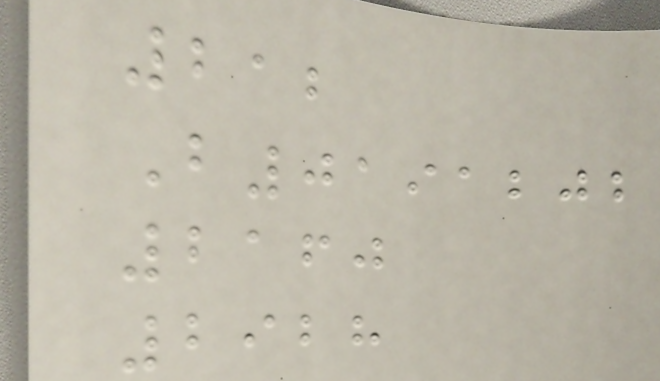212
B0191202
2160
2928
